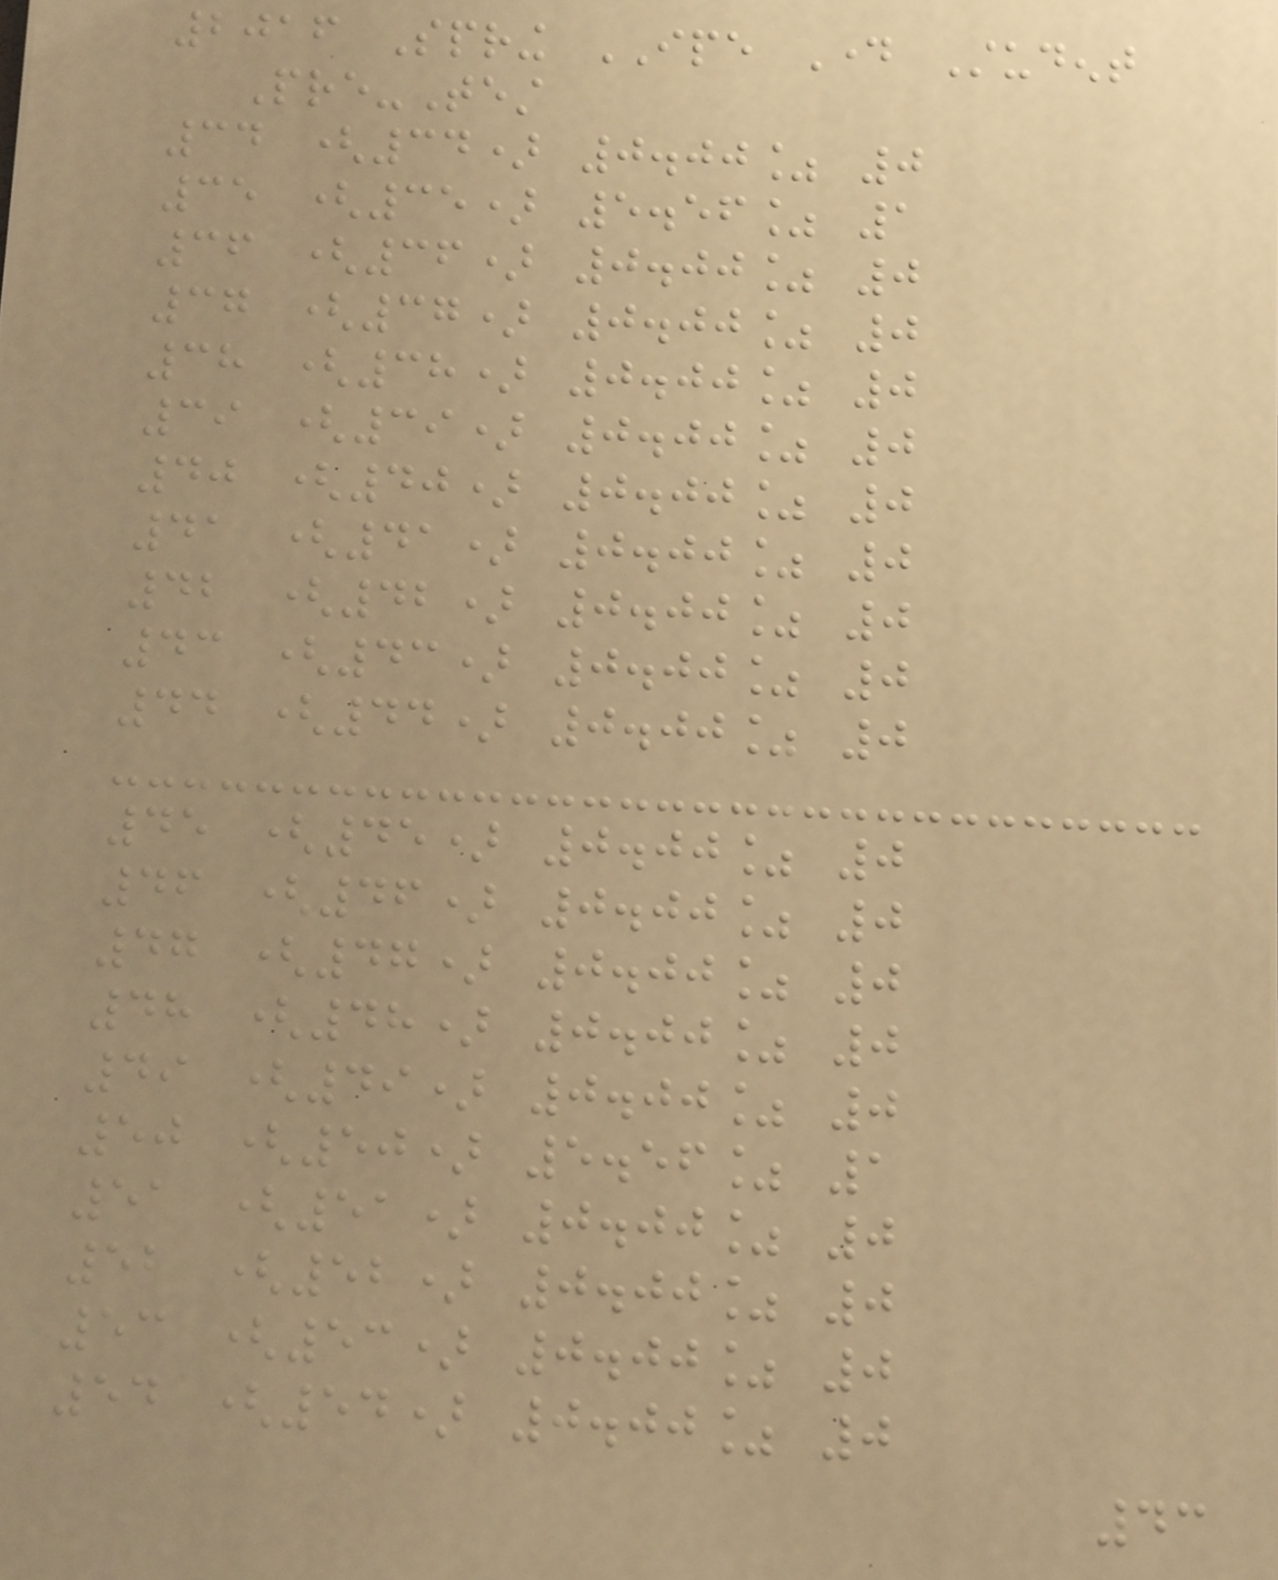2016 Spring IPE Day Student
Pre-Test
34 (34) 0.00% 0
35 (35) 5.56% 1
36 (36) 0.00% 0
37 (37) 0.00% 0
38 (38) 0.00% 0
39 (39) 0.00% 0
40 (40) 0.00% 0
41 (41) 0.00% 0
42 (42) 0.00% 0
43 (43) 0.00% 0
44 (44) 0.00% 0
45 (45) 0.00% 0
46 (46) 0.00% 0
47 (47) 0.00% 0
48 (48) 0.00% 0
49 (49) 0.00% 0
50 (50) 5.56% 1
51 (51) 0.00% 0
52 (52) 0.00% 0
53 (53) 0.00% 0
54 (54) 0.00% 0
43
